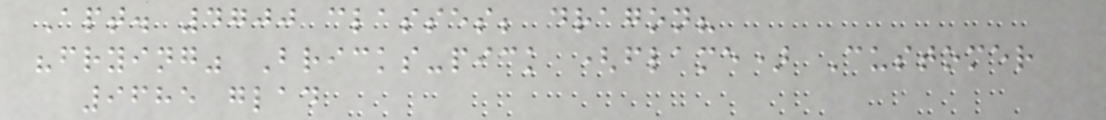Apt. 4700 classes; dragon?
"frying" Bricks-pick (flame) Customer
9685 glad
